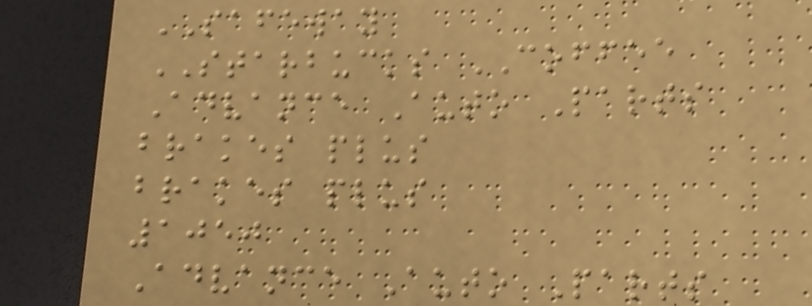SAFEWAY
STARBUCKS COFFEE
Advance Auto Parts
brakes plus
brakes plus
1050
Advance Auto Parts
